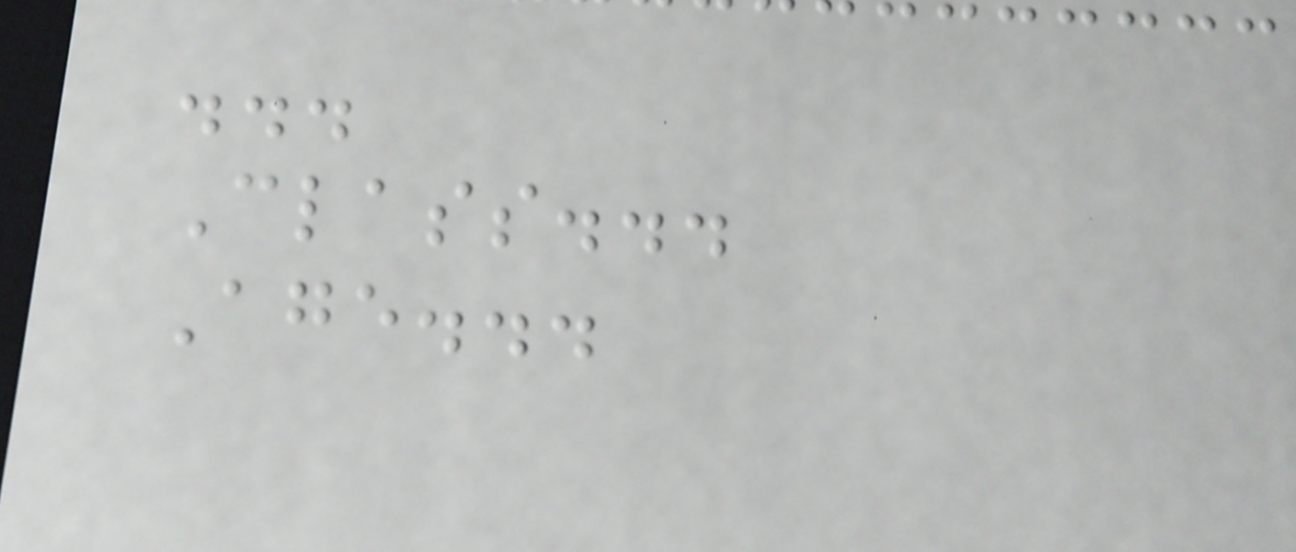...
Class...
Age...
